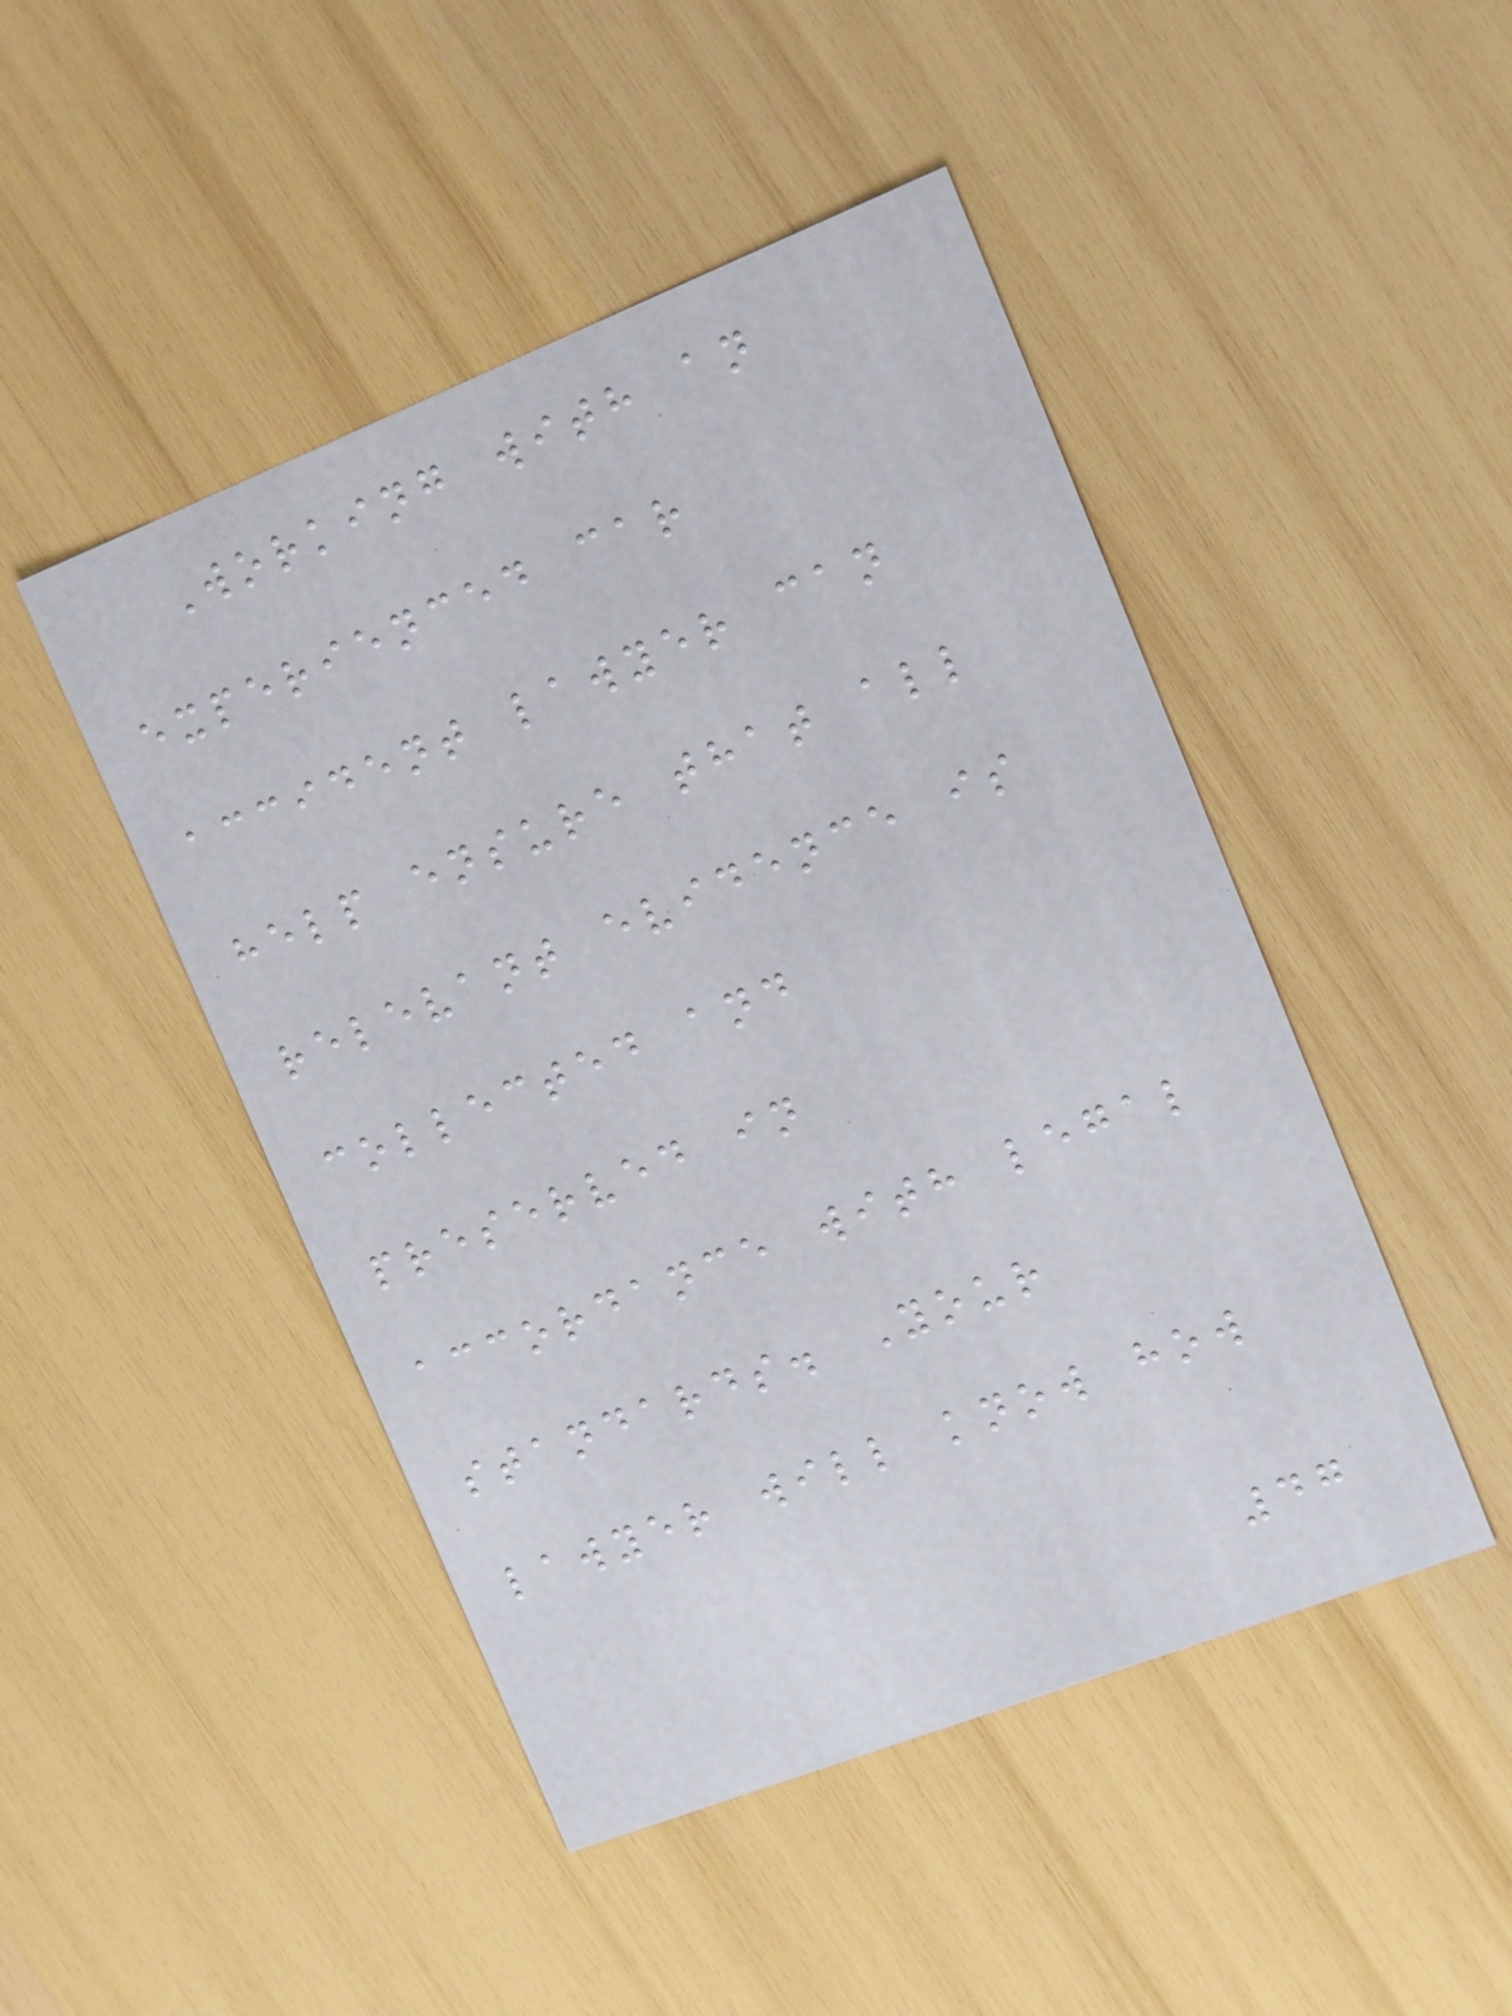Working with an
experienced car
accident lawyer can
help ensure that all
relevant evidence is
collected and
preserved in
accordance with legal
standards. Your
lawyer will know how
47
